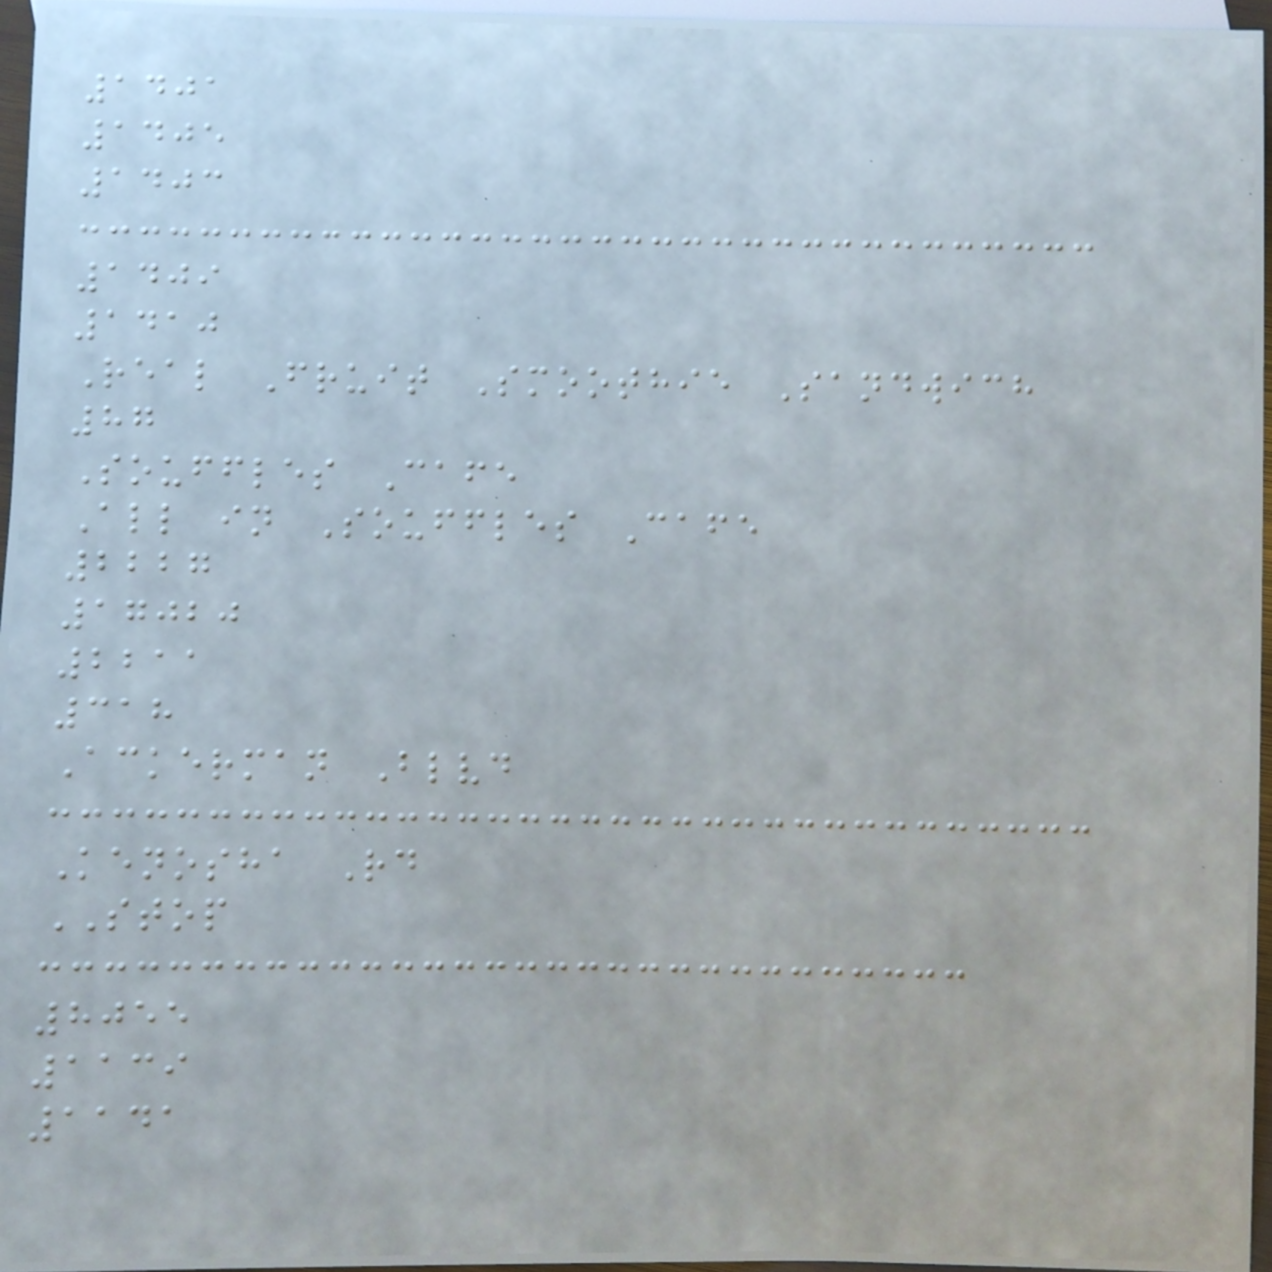1401
1405
1403
1409
1410
Real Fruit Smoothie Sandwich
87
Souffles Cafe
All in Souffles Cafe
2227
17020
2211
318
Ackerman Blvd
Kenosha Rd
STOP
8055
1139
1141
